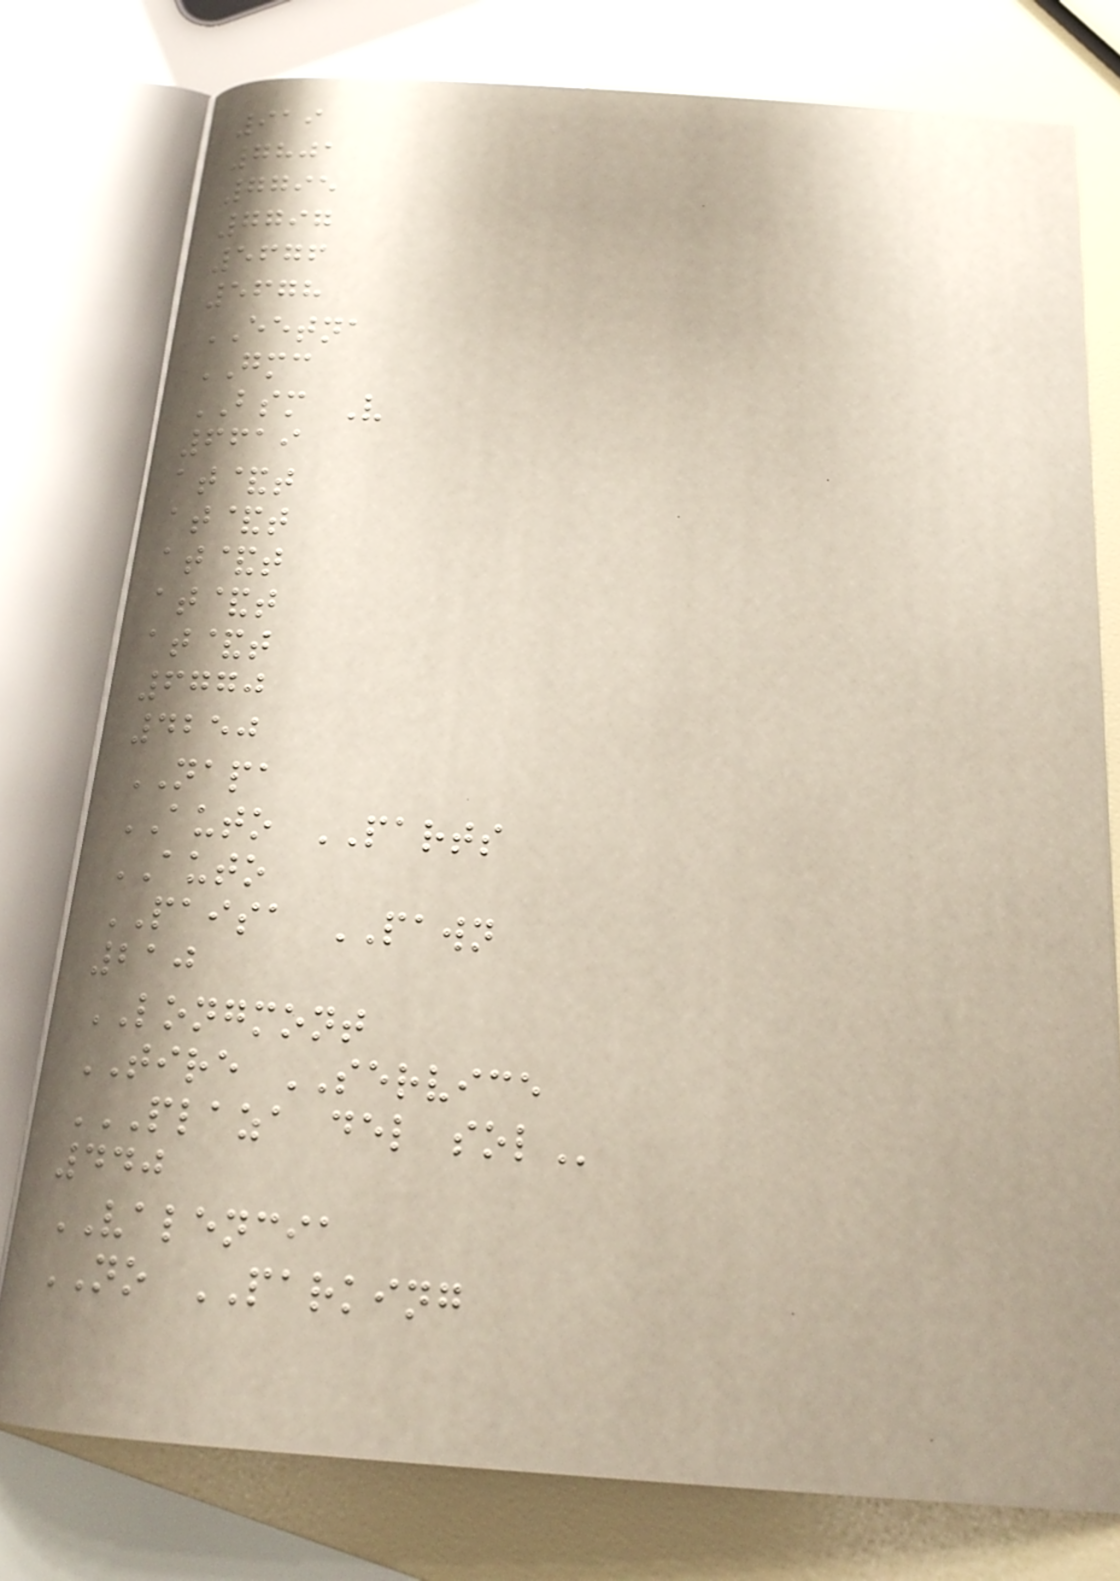919
7801
7795
7797
5676
5678
EETNA
GMC
BSM V
6619
at&t
at&t
at&t
at&t
at&t
6770
4250
NAPA
AUTO PARTS
AUTO
PAISA PAWN
210
LONGMONT
TIRE SERVICE
PLAZA DEL SOL
440
VALENCIA
NO PARKING
